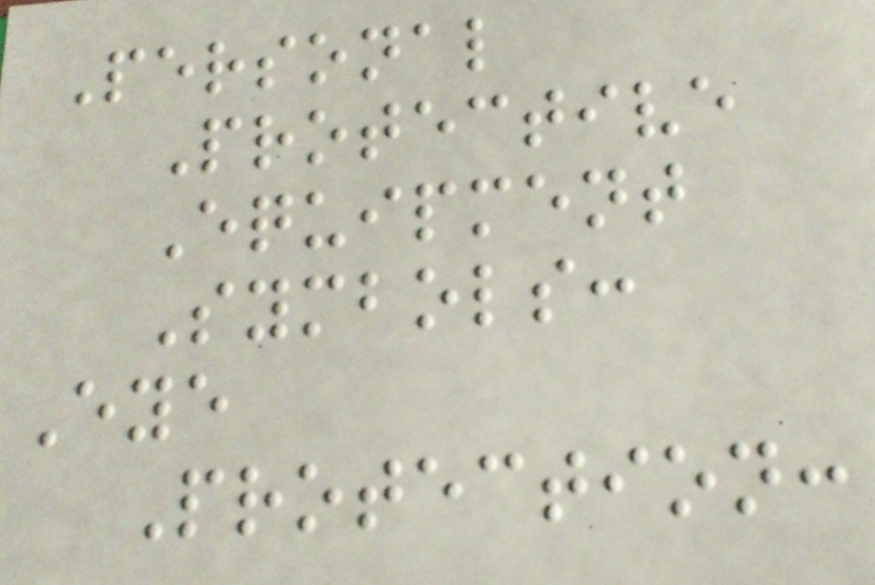Personal
Protective
Equipment
Symbols:
Eye
Protection:
